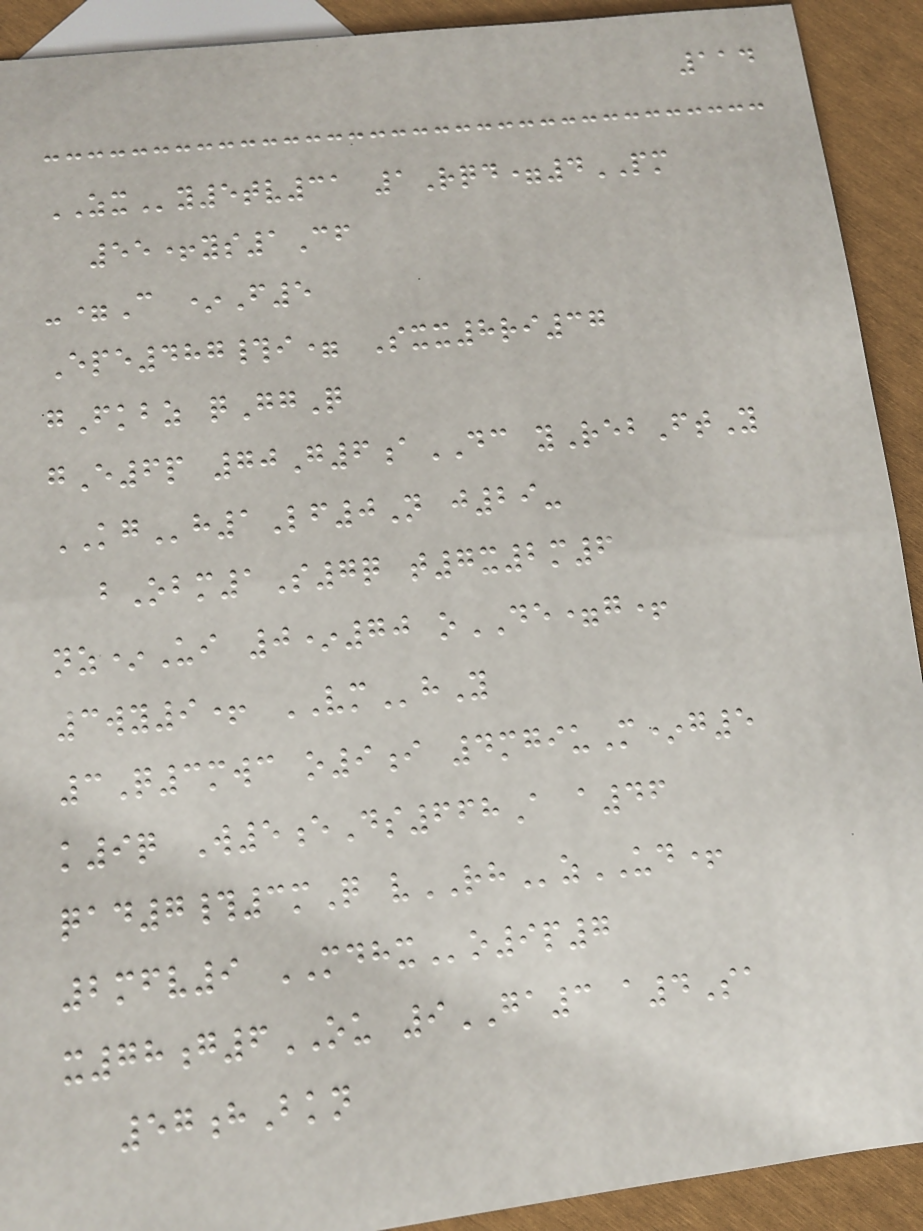114
ZXy5tv31 1Rqd=4PM
55+ys1Cf
-=C *F5
Epe487#i= Sxx8ri37
gFkbz qGgQ
gE6p 70G6aDC yRebFtY
KGh1Lf0N j29-
bObm1S7q t7x2m6
nz*Ui 0*70 oDE=g+
3wy9+ VMhY
3Q3mwc o9i 4mgiuM*g5
k9q W5eDs668A a46
qad7#3mQ vRHzUD+
2mfv9 MDHXo9p7
x78g6OU 9GA3 a4Sa
57hBkn
